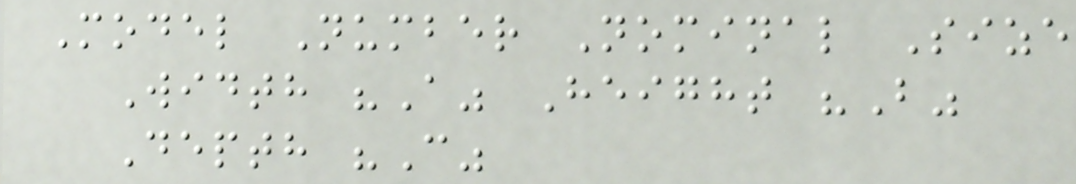Model Number Nominal Size
Width "A" Height "B"
Depth "C"
